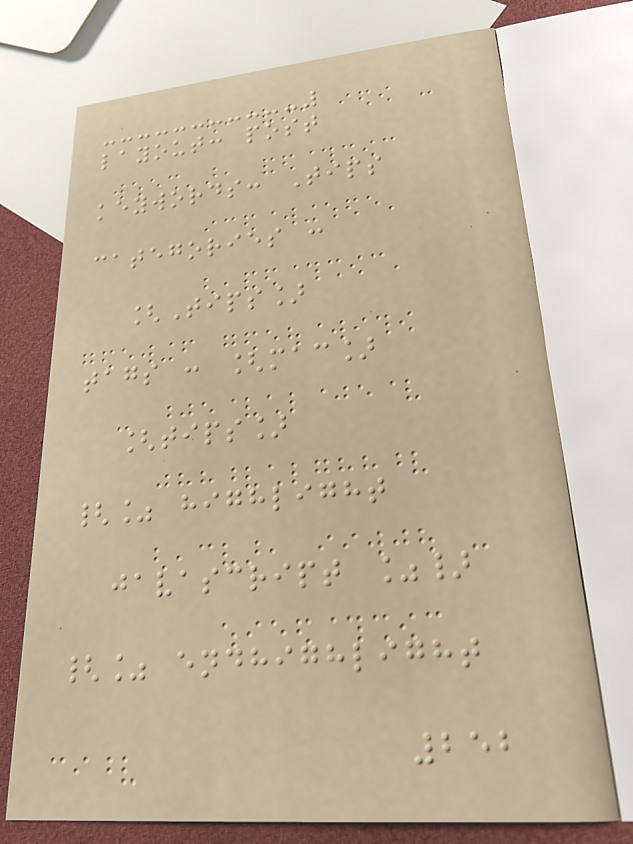layout: post
keywords: Tips
categories :
[Tips]
tags : [mac]
[tips]
{% highlight
javascript %}
{% endhighlight
252
